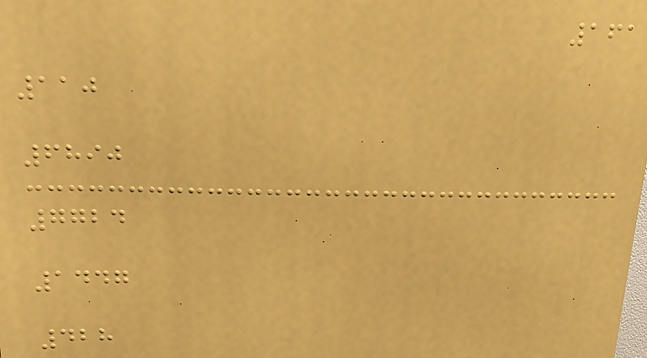161
110
6890
7724
1447
428
